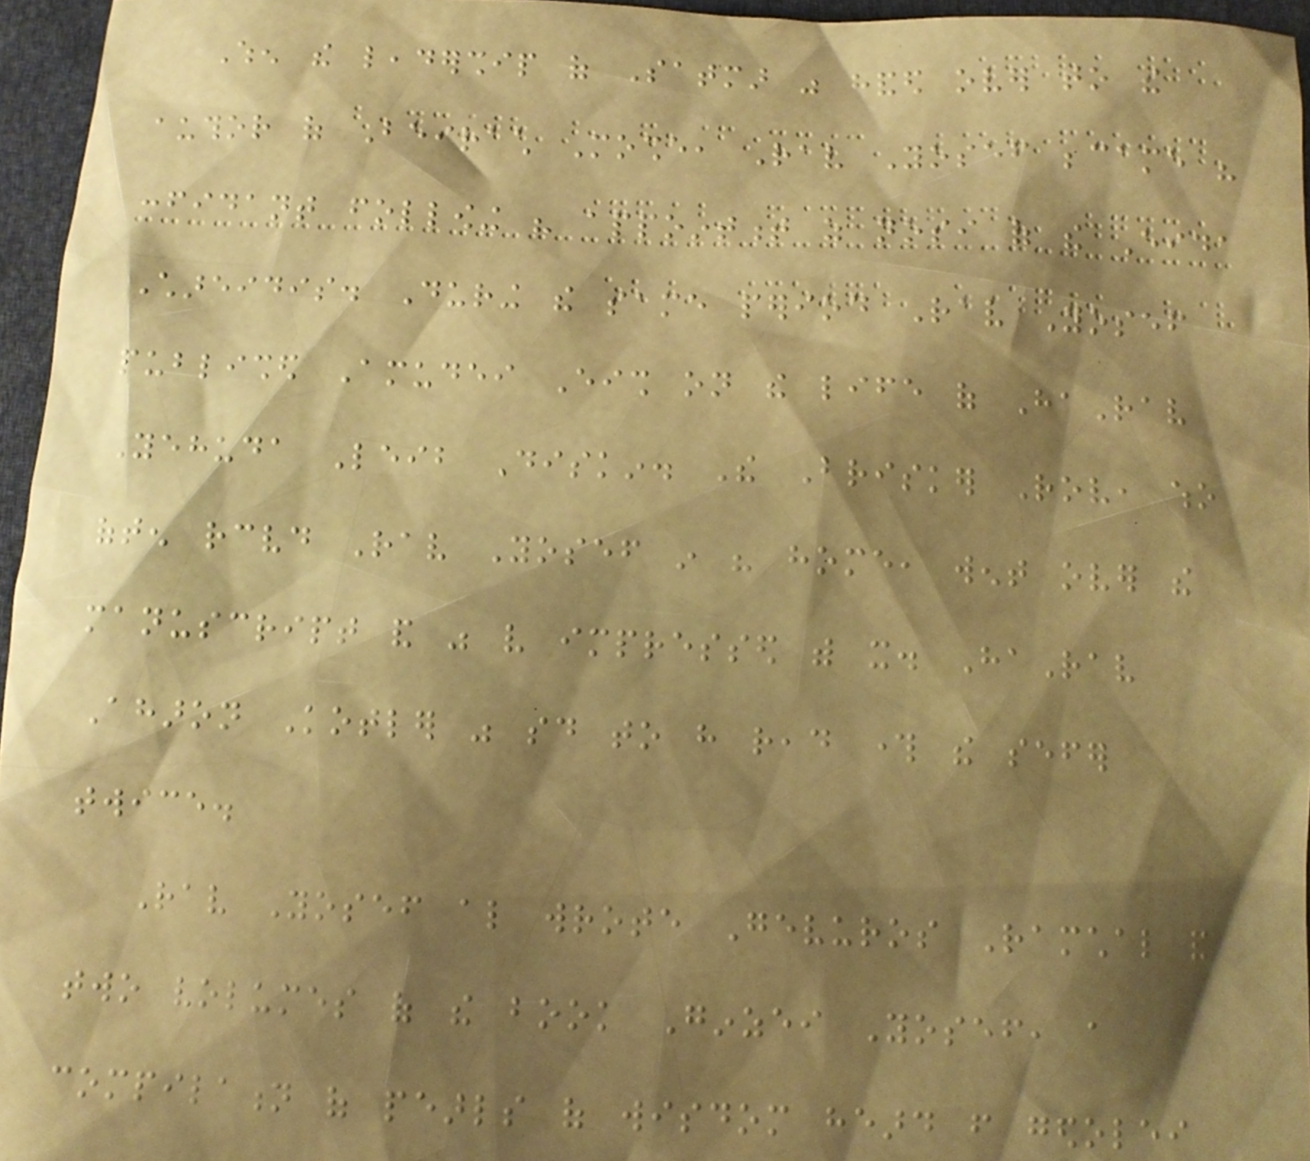When the leadership of Satmar was handed over to the
author of Beirach Moshe, Rav Yosef became his
confidant following his appointment as nosi of the Eida
Chareidis. During the same period Rav Yosef
published Amudei Eish on the life of HaRav
Yehuda Leib Diskin. The Brisker Rov, who
often received Rav Yosef in his home, went over the
manuscript and was very impressed with it. HaRav
Aharon Kotler was said to have read through the sefer
twice.
Rav Yosef also wrote Gevuros Ramchal and
two volumes of the book Ginzei Yosef, a
compilation of pearls of wisdom heard from gedolei
